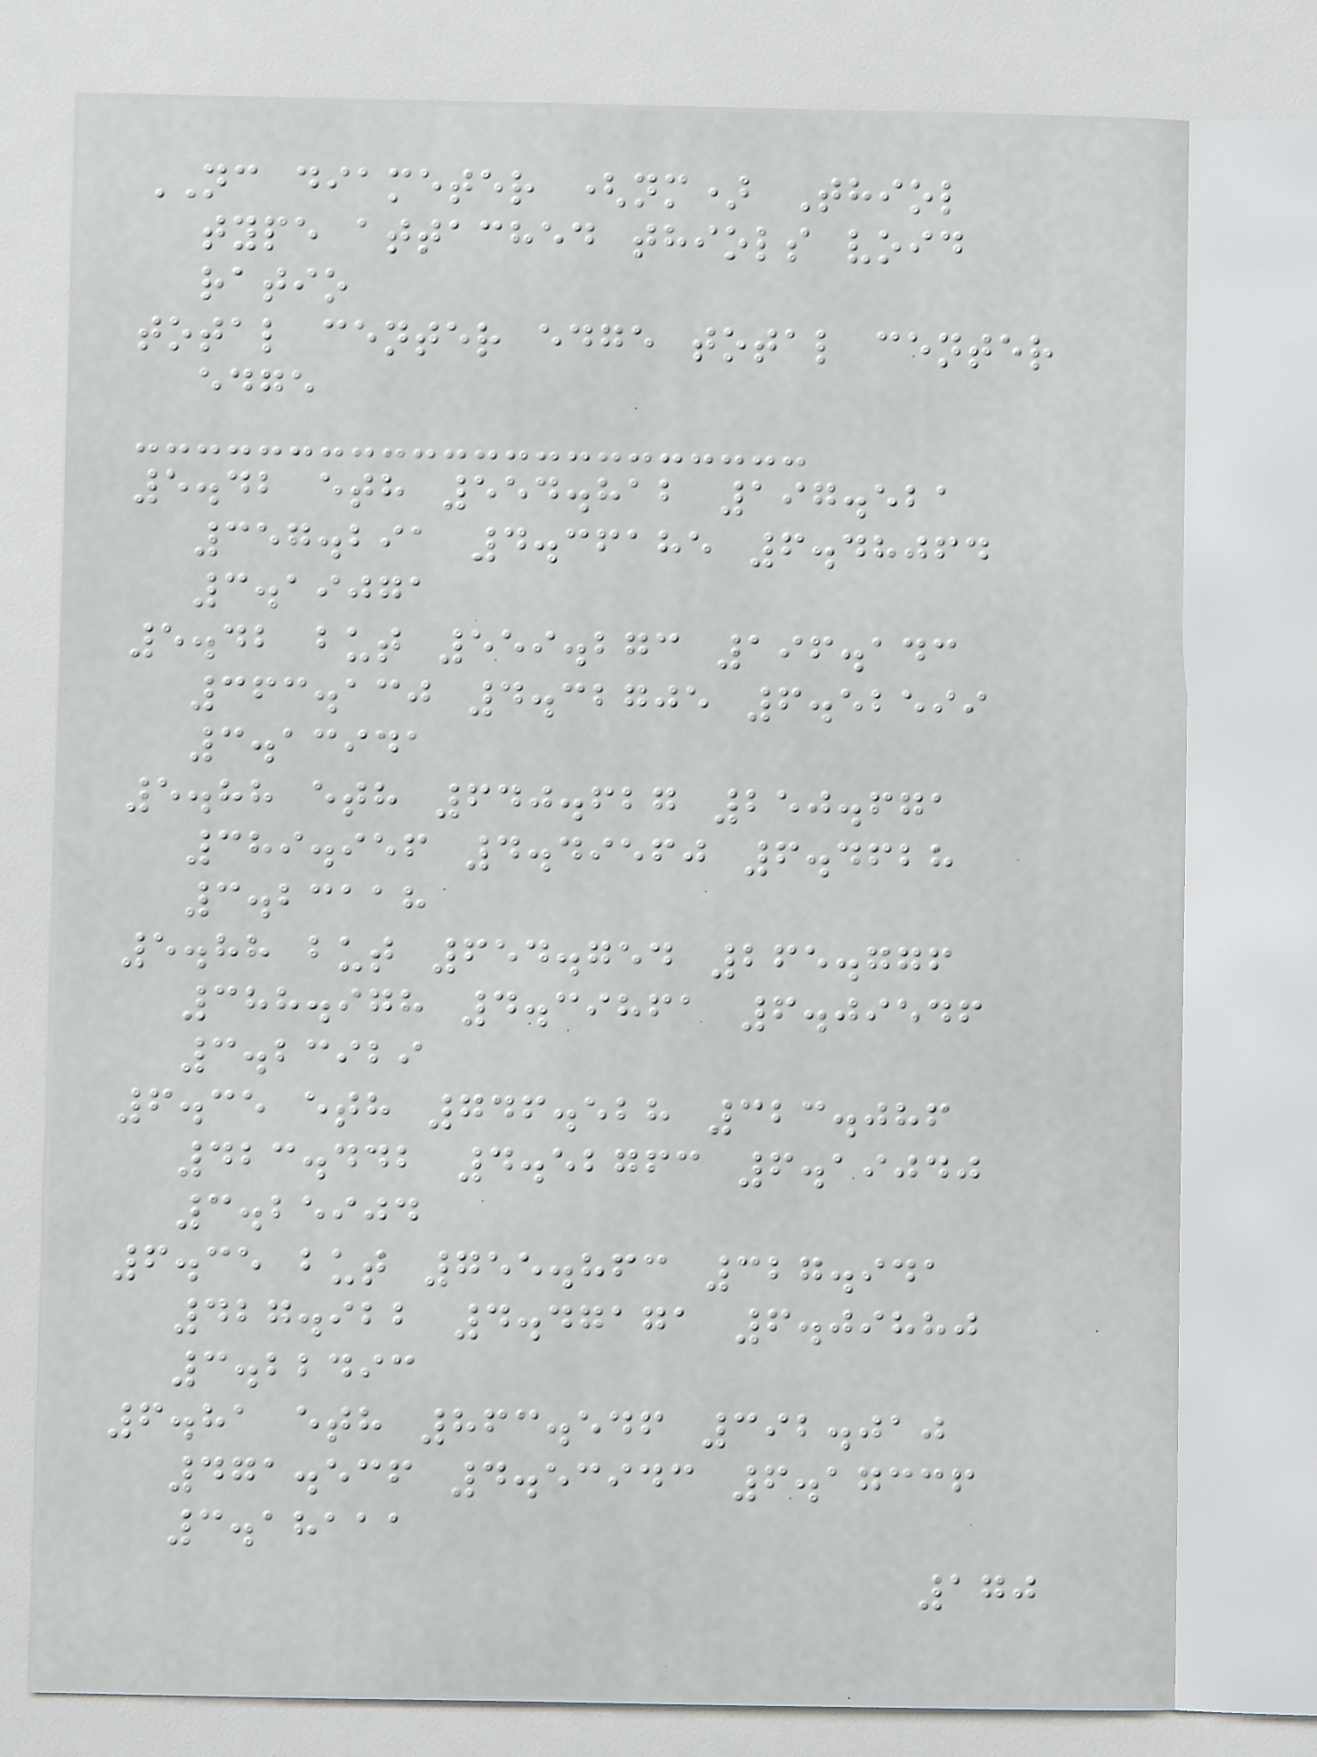NC diameter (nm) Thiol
type attached thiols void
ratio
total center edge total center
edge
5.42 eth 554.812 197.521
357.291 4.36185 6.48064
3.19071
5.42 but 559.273 196.143
363.130 4.32705 6.52599
3.13941
5.88 eth 640.627 250.671
389.956 4.49560 6.4628
3.23118
5.88 but 654.754 265.776
388.978 4.39861 6.09546
3.23929
6.35 eth 746.528 323.086
423.442 4.52763 6.19040
3.25904
6.35 but 755.863 327.941
427.922 4.47171 6.09880
3.22493
6.81 eth 863.546 392.010
471.536 4.53943 6.17336
3.18111
170
